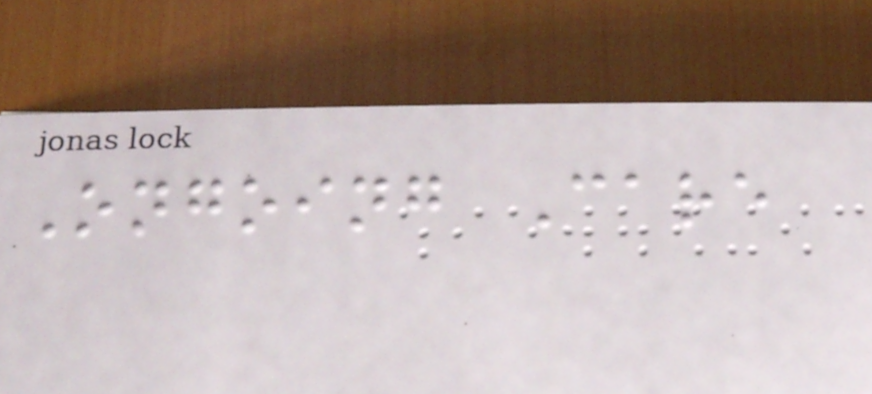Ongoing Care
